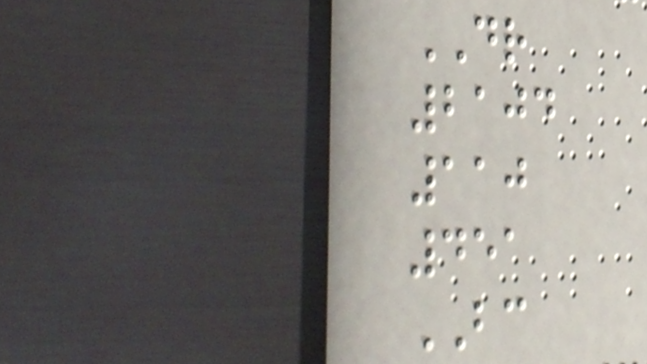DR
2104
110
451
BC
